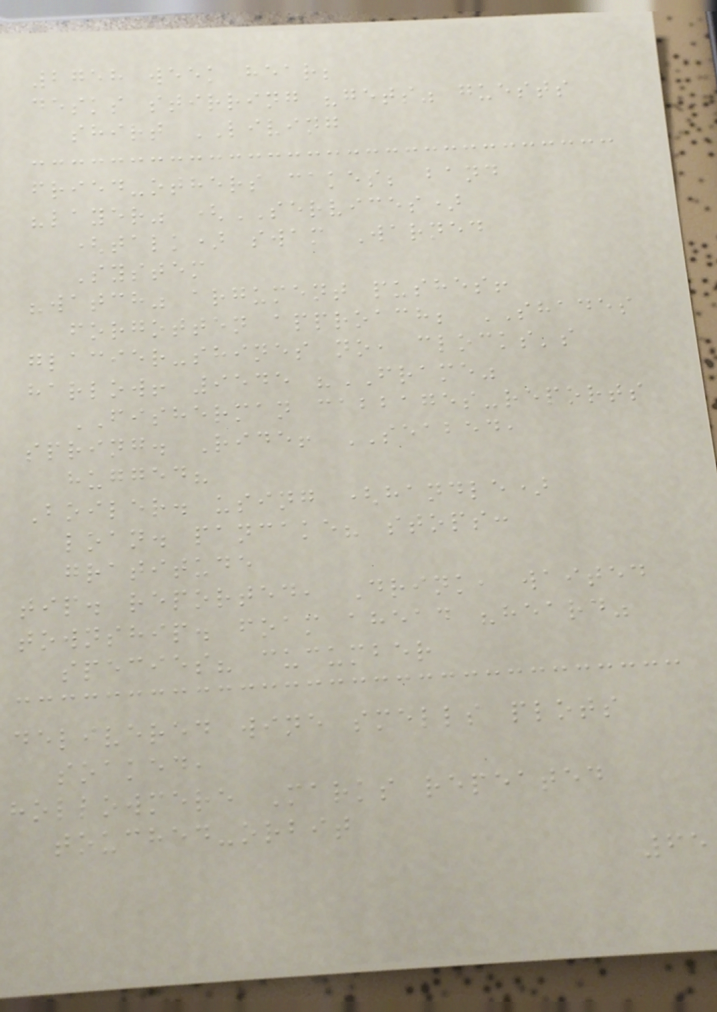2758 week hear;
desks stirring "gets" guests
shirt LIVING
fried-others cakes; band
"layer" (SERVICES)
(talk) swam Warned
System
"watch" argument pushes!
forgotten approach; SHADES
glacier-shines no, clocks's
harlow! 9545 "FRAME"
FISHERMAN cabbages-reports
spring. Ride! SEABED,
hugged?
Boiler. using (handle)
loan. pancake? stops:
gratitude
tip. reported, Drink, waited
township. foam ahead "heard"
species? cucumber
delivered wine smells plots
soaked,
hollowmere Marks repeated
touched-orbit
65
